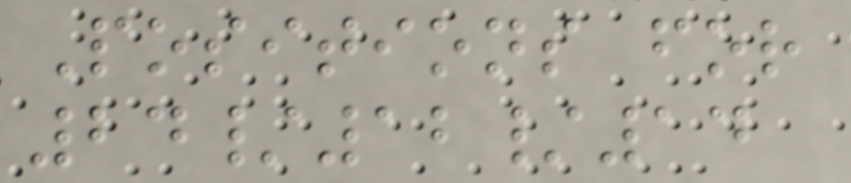Positions for
24/12/14
